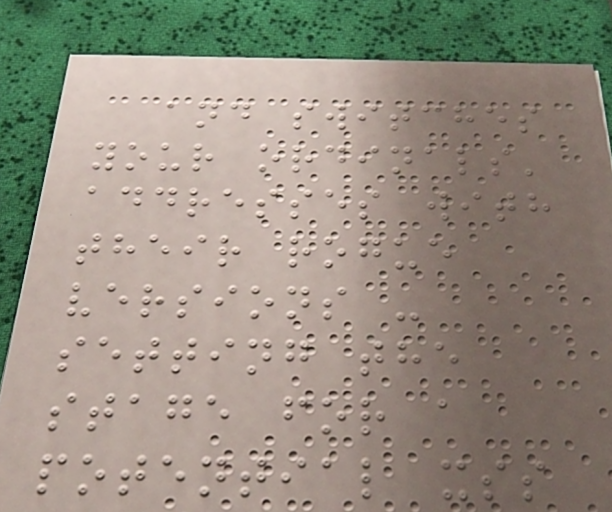and switches
your ordinals'
addresses with
their rogue
versions -
setting the
stage for a
potential xss
